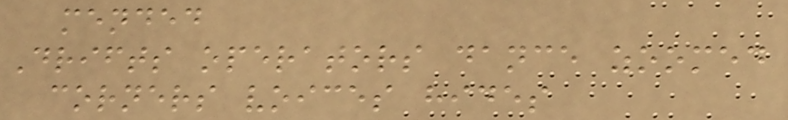mended
Drifts operators dance zoomed
corners voices hides
